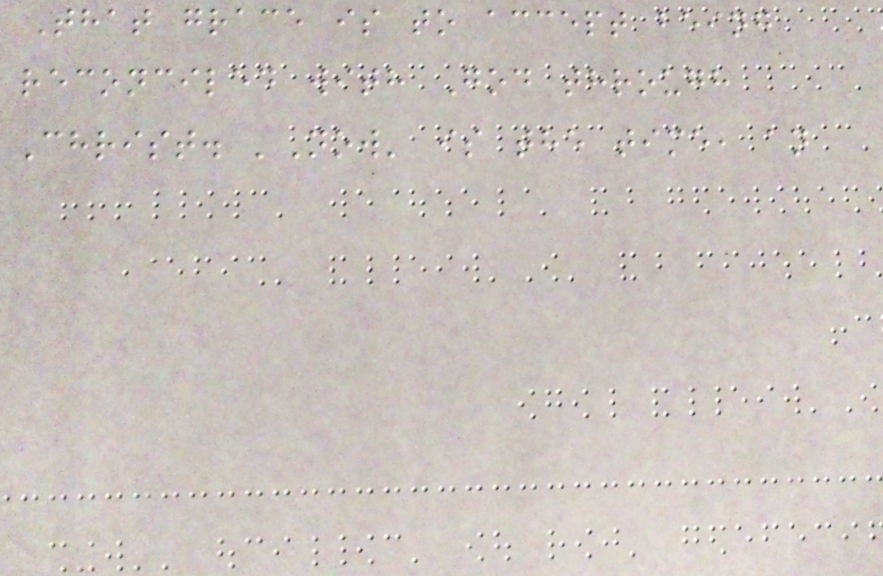That grace is to accept being
reconciled with God through
Christ. 'Now' is the time, an
